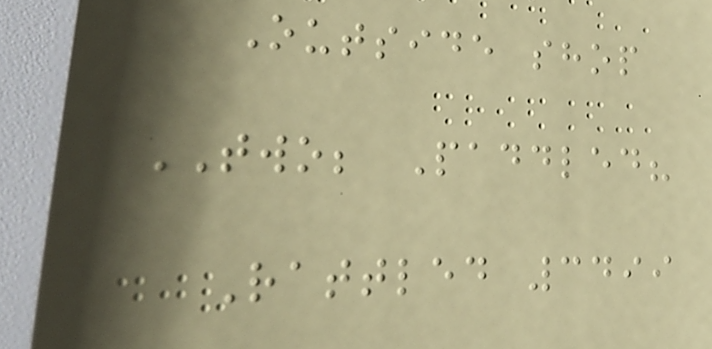Outside shop
TWO; Paddled?
Rattled 3499
